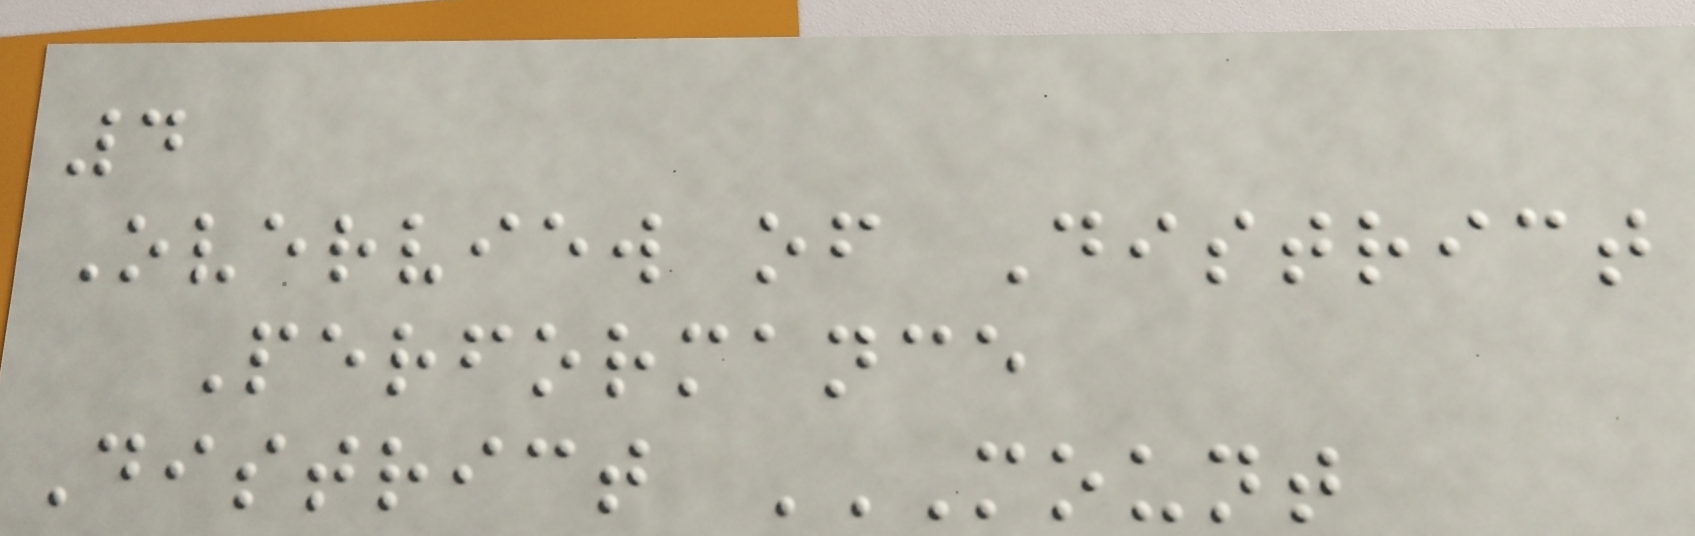4
Overview of District
Performance
District MOUNT
